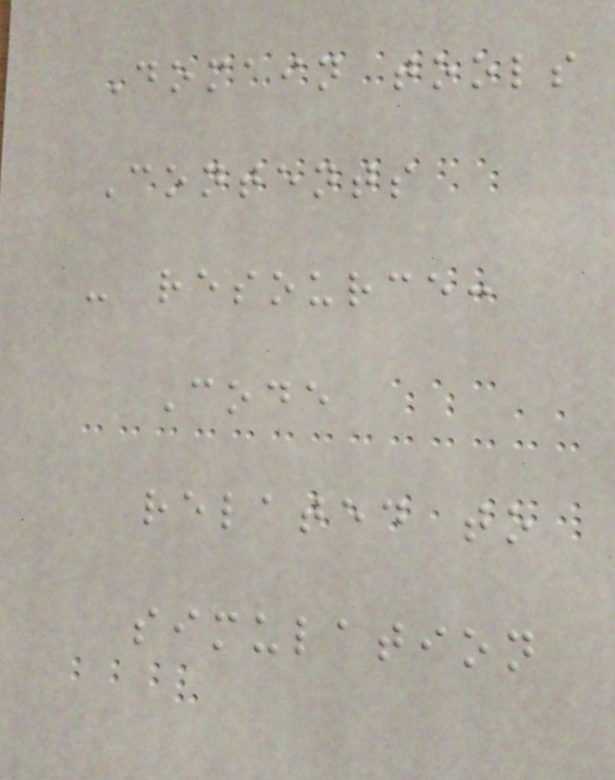Domain tools
Contents
- resource:
Code
related to
simulation
